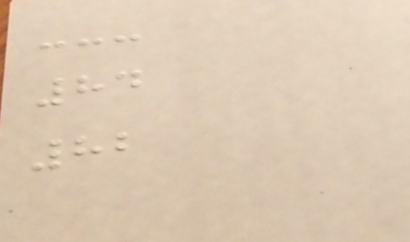---
84
82
